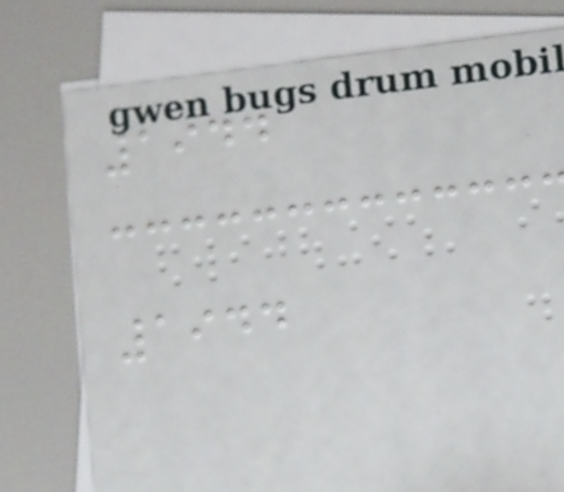1944
1944
